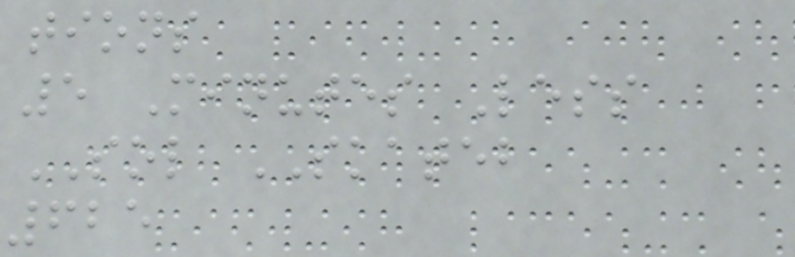tions
5 Minutes Less
SOL SKATEB
625
